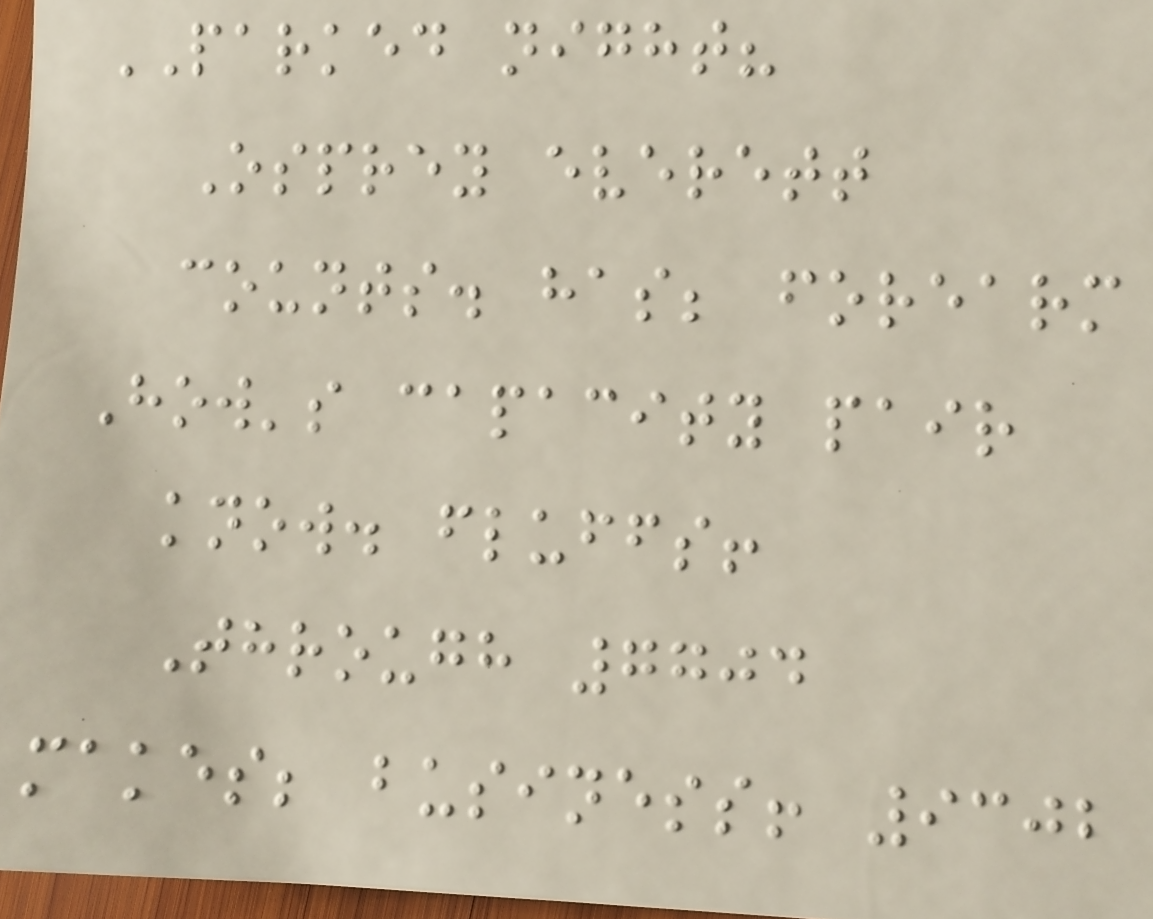PARKED night?
Osprey everett
counts. has; forearm
How's capacity pair
know. fluffs!
Through 7704
makes; business! 9302
